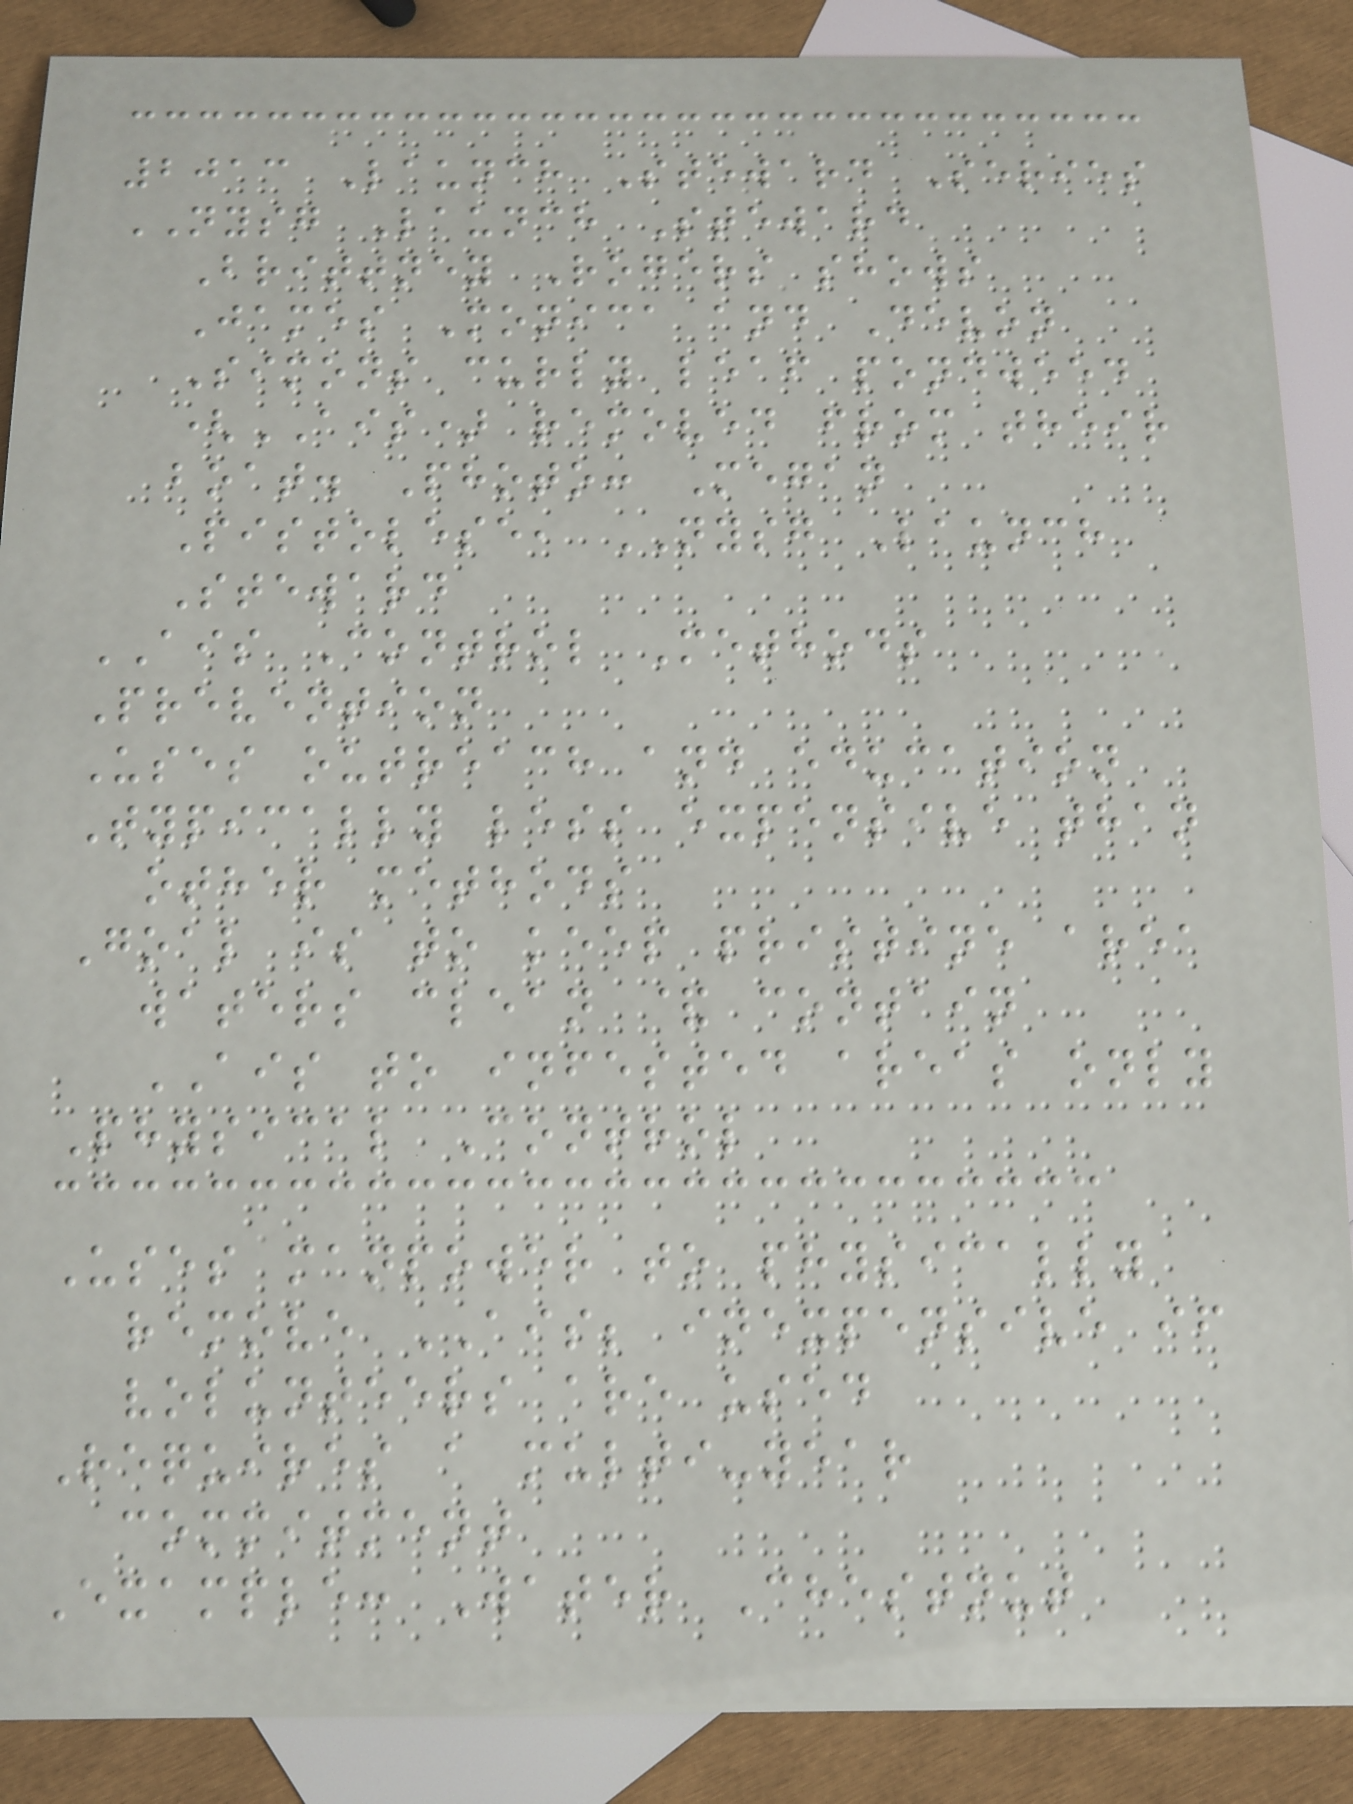2013 Launch Steward Series
NYSG Launch Steward
Brittney Rogers shows
James Monica and Devon
Simons curly leaf pondweed
(AIS) removed from their
boat. Photo: Megan
Pistolese, NYSG Launch
Steward
AIS Control Methods
Prevention
Uses outreach and education
Typically less expensive than
other methods
Goal is to keep pristine area
waters clean & contain
AIS to infested areas only
Physical Control
Uses manpower to physically
remove AIS; inexpensive if
volunteers are used
Requires a multi-year
commitment
Example: Water Chestnut
